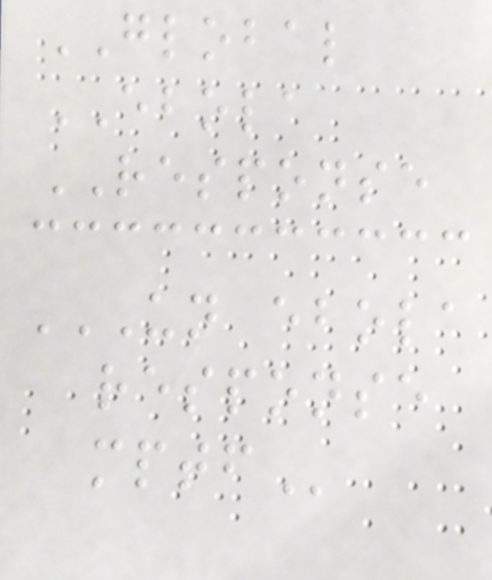GLOBAL
EBOLA
RESPONSE
UN EBOLA
RESPONSE
MPTF
